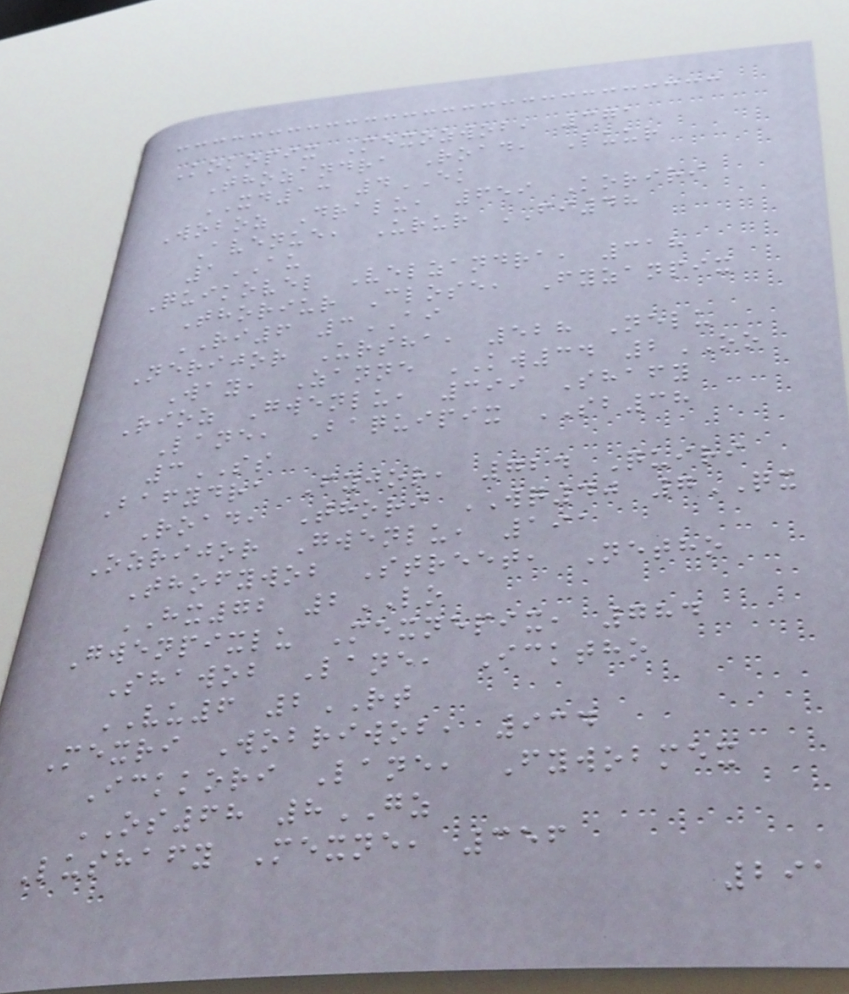Kokopix Mexozwob, 371
Thozandra Road, Luur
XD13 4EK
Woboz Dralu, 659 Koriri
Avenue, Urur FI48
1AU
Quikovel Velzandra, 318
Thoriur Close, Fyzanpix
RI6 3AI
Nerijor Ursha, 528 Nelu
Way, Zanne KW34 2OO
Rioz Gwenlu, 399 Shafy
Lane, Baquipix SB38
3SS
Bafydra Fyjor, 724 Quiri
Road, Thori WQ40 7QX
Ozrijor Gwenlu, 191
Thofywob Street, Netho
HX72 2LO
Gwenpixlu Mexnepix, 784
Shawob Lane, Icktho
VU6 2RT
Mexri Wobriwob, 934
Ickkori Lane, Fywobmex
OS68 8GZ
Lushafy Mexne, 356
291
